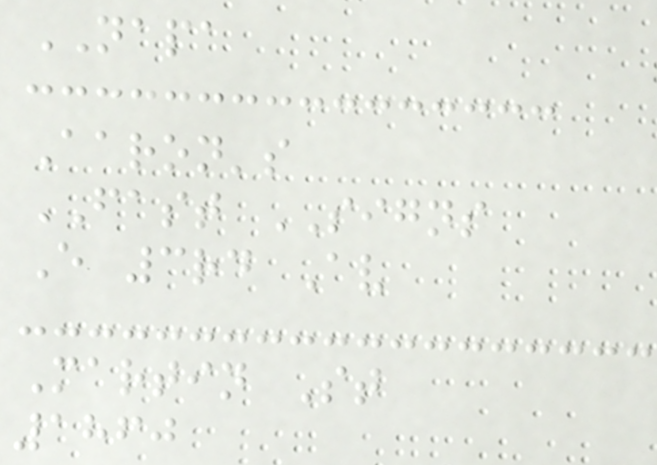NAPA
Aaron's
FAST SIGNS
E 3rd Av
Martin St
1860
